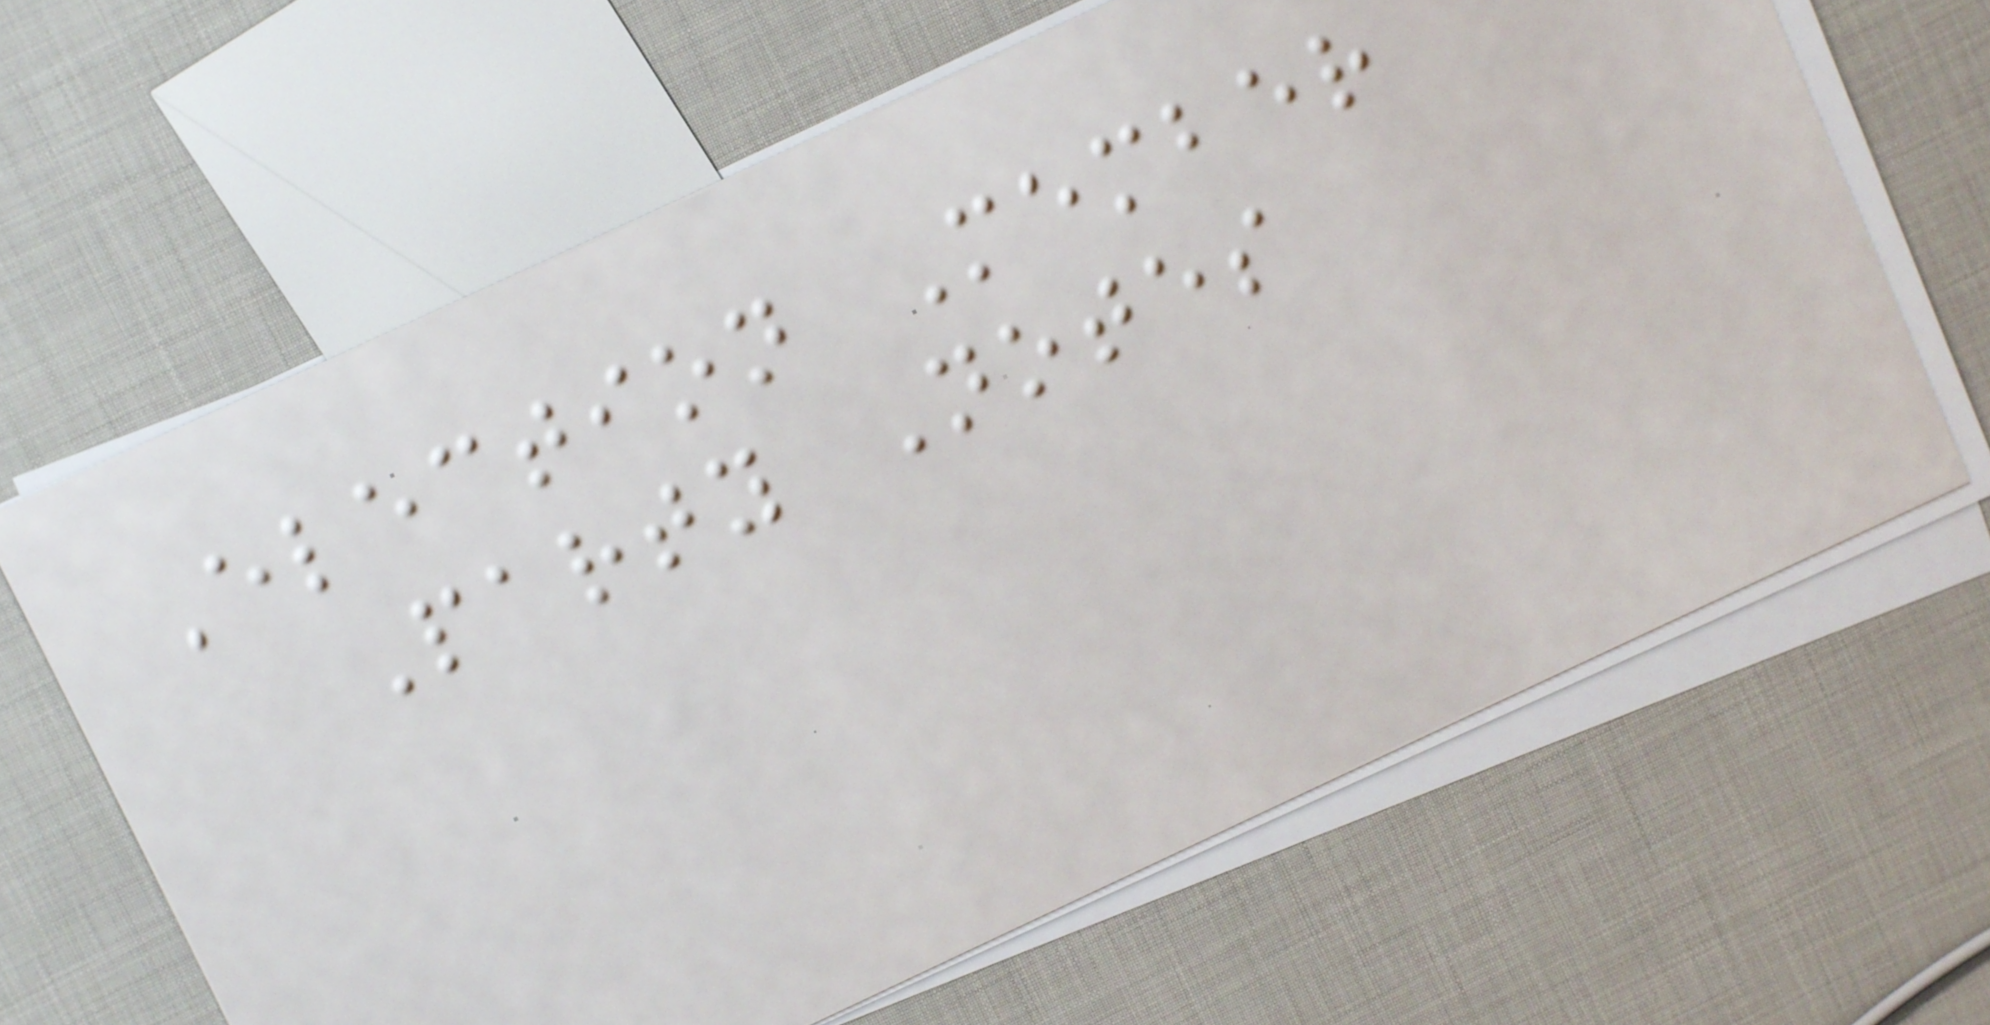Election Member
Party Notes
